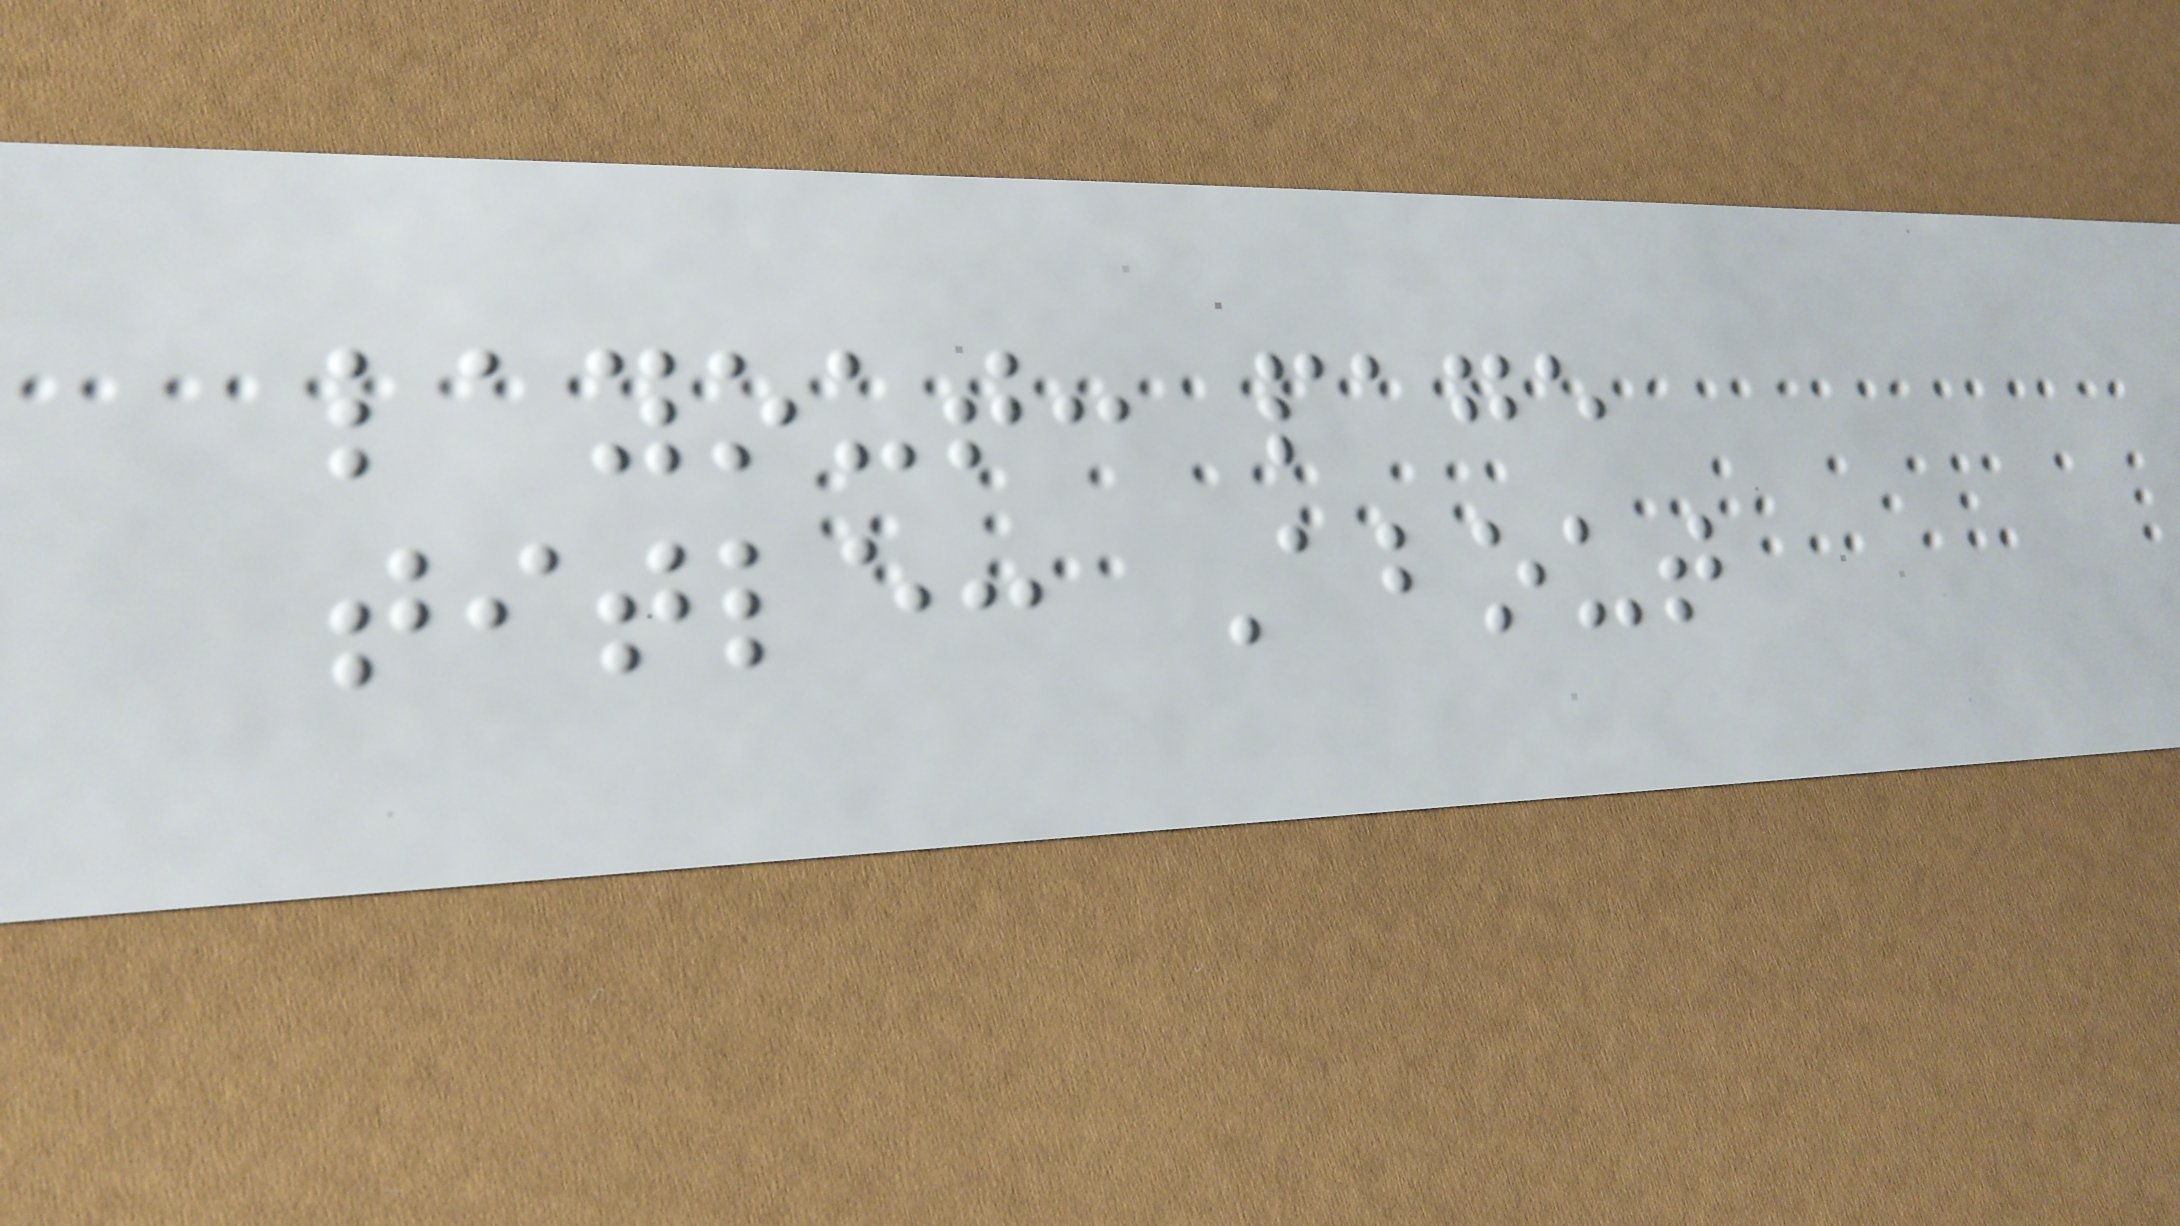layout: page
title: About
